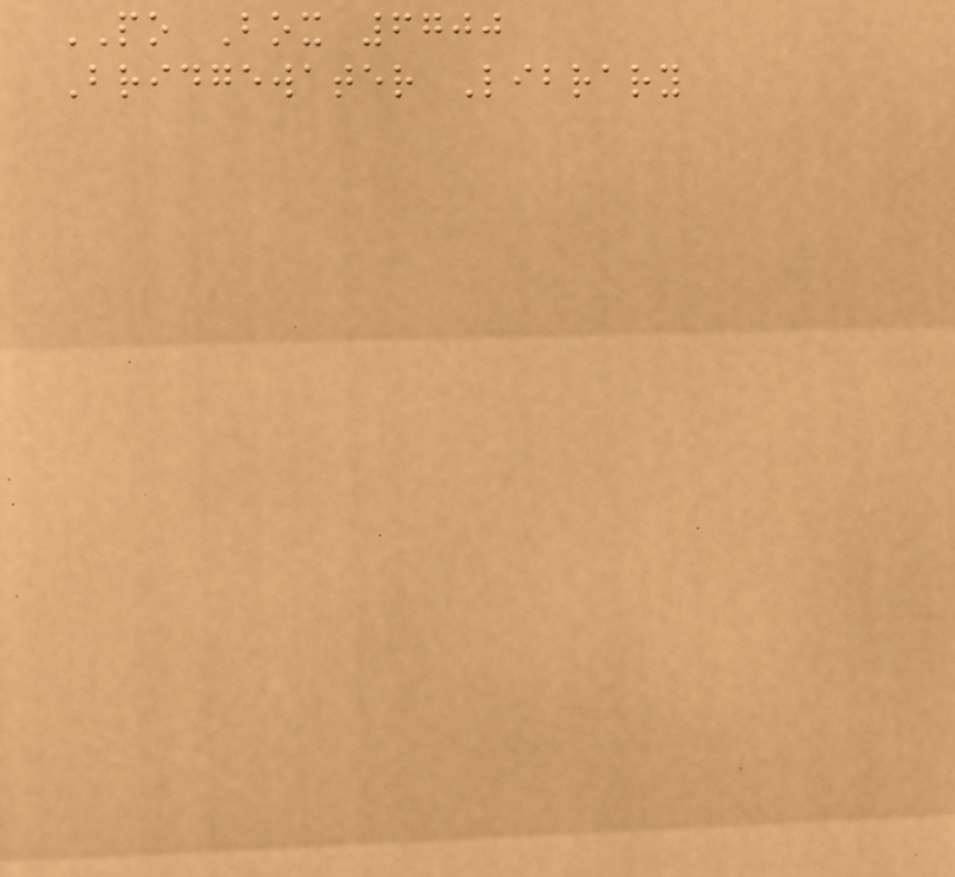PO Box 6700
Bridgewater Library
